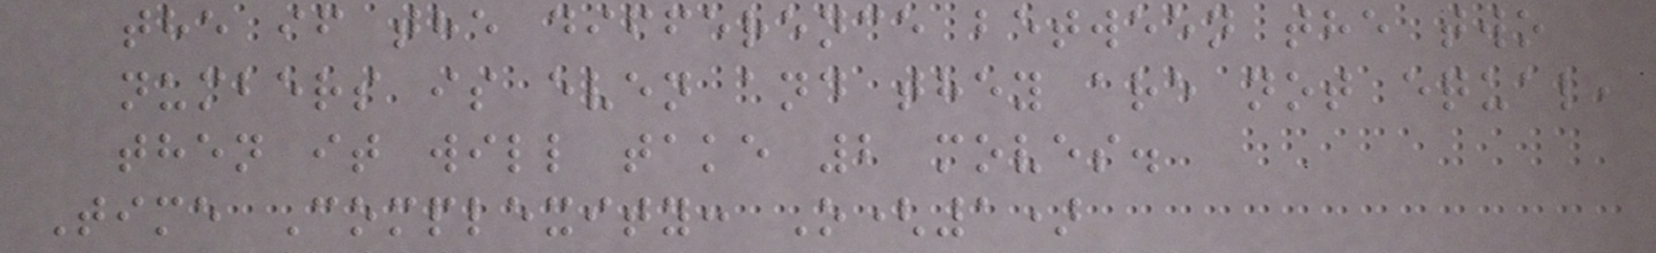the if the difference between the two
numbers is even and they are not equal,
then it will take 2 moves.
Time Complexity: O(1)
